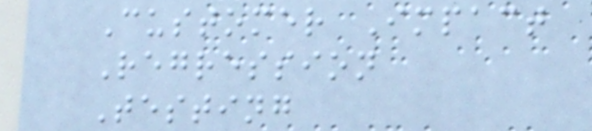Customer Impact
Regression
Testing
